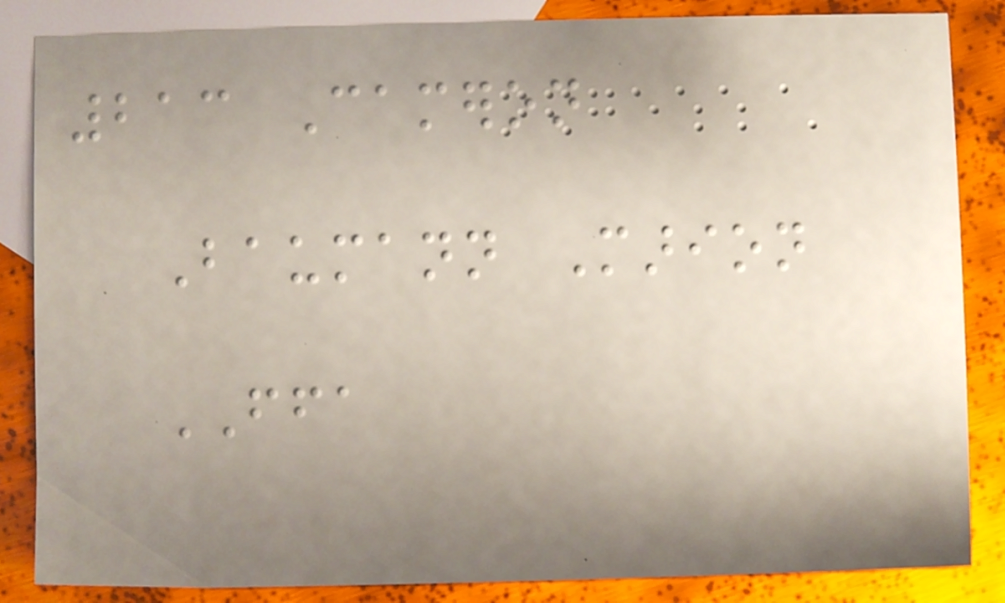213 Cameron
Baumann Marion
FFA
